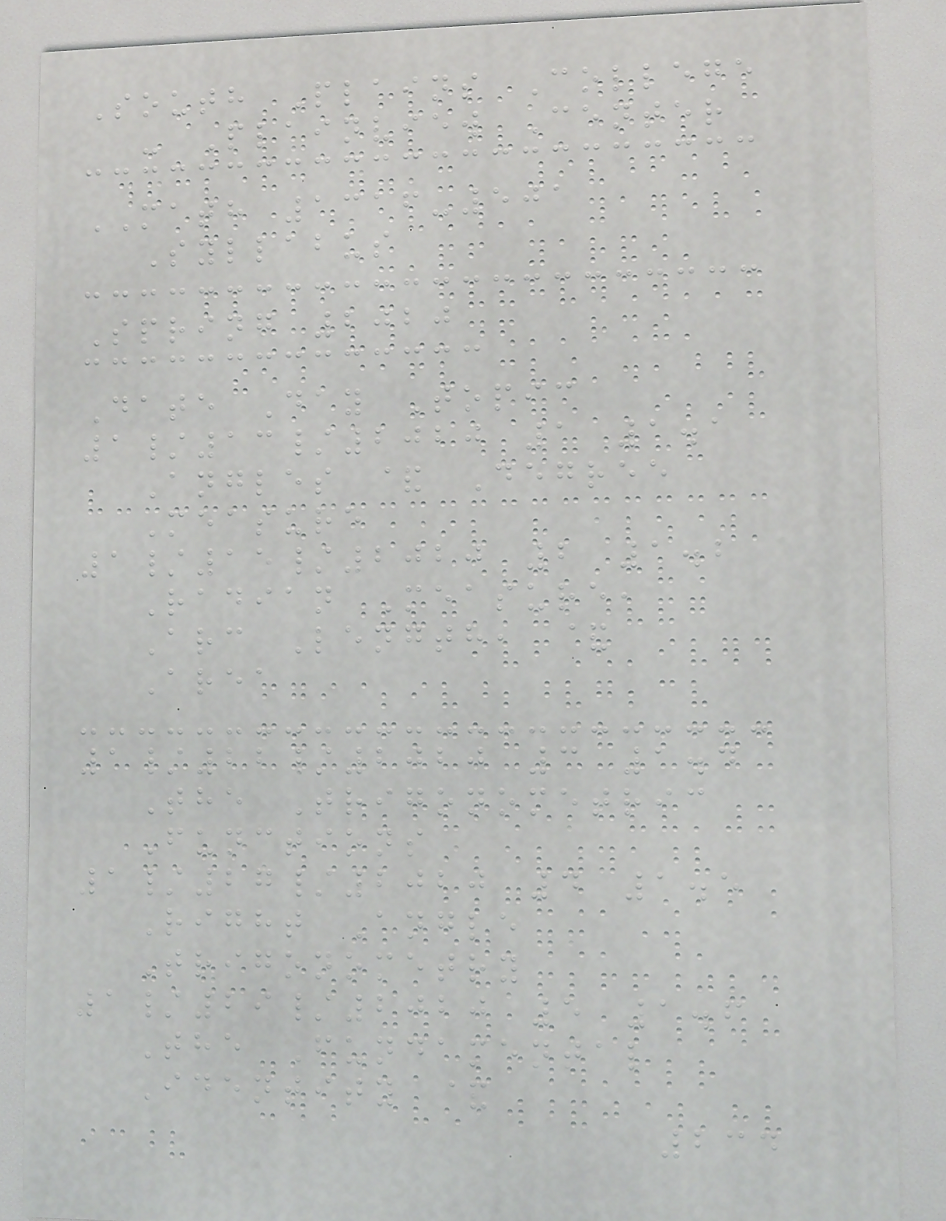South Plains College
- Plainview Center
MATH 1316-501
Syllabus
Spring 2020
Date Day Topic
1/13/2020 1 1.1
Angles & Degree
Measure
1/15/2020 2 1.2
Radian Measure,
Arc Length, &
Area
1/22/2020 3 1.4
The Trigonometric
Functions
1/27/2020 4 1.5
Right Angle
Trigonometry
1/29/2020 5 1.6
The Fundamental
Identity &
234
